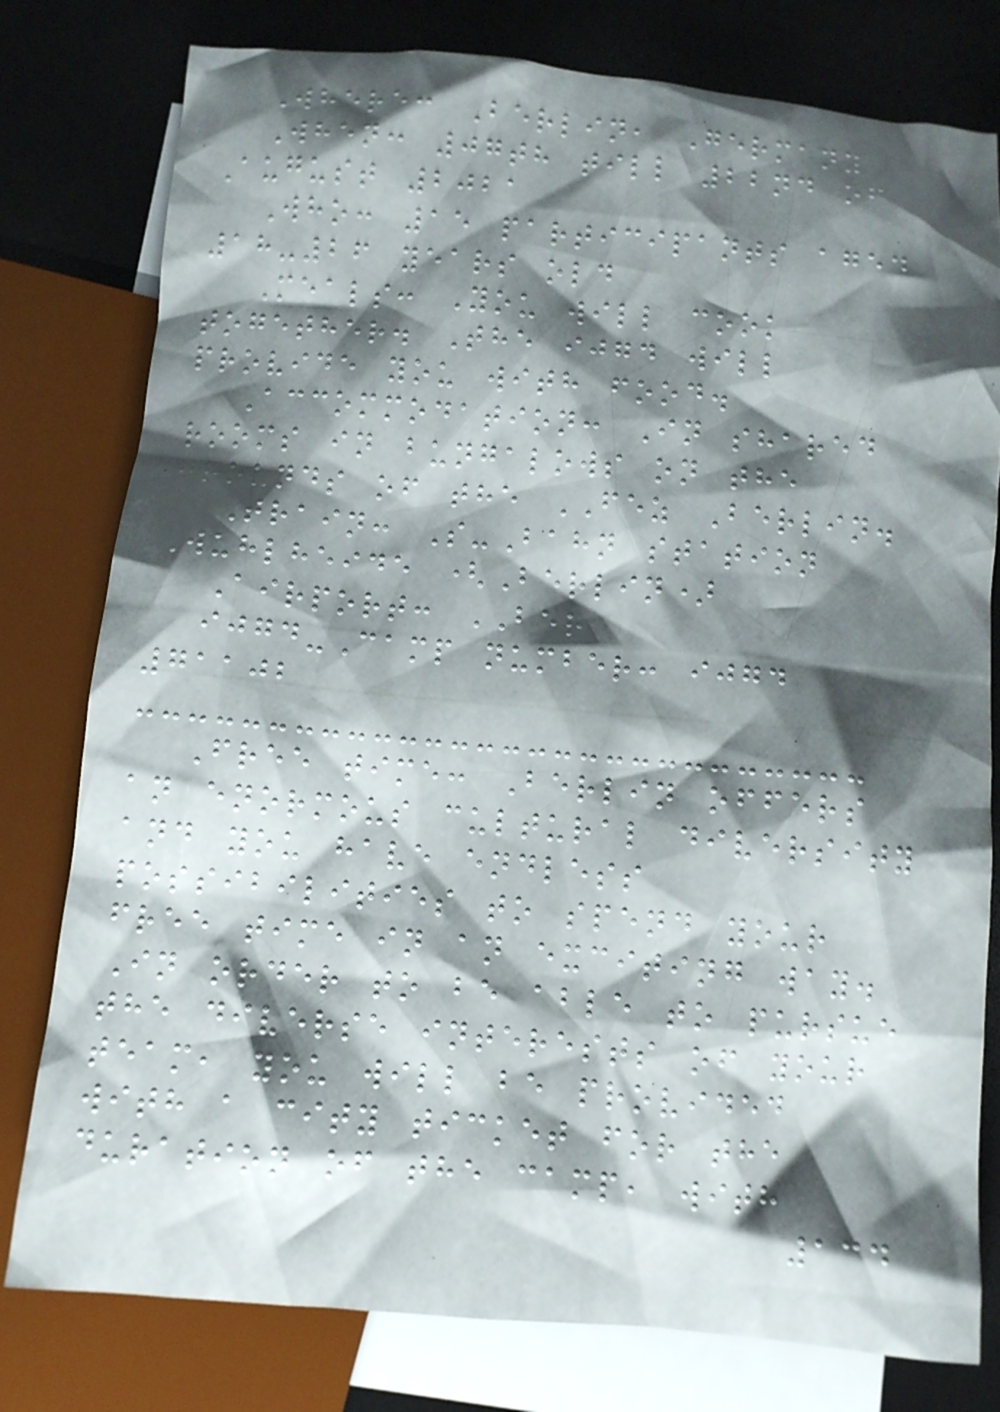Where: Berlin, Germany
When: 07th till 22nd of
August 2021
Who: 15 participants aged
18-26 years old
Meals: You will cook
together. The ijgd will
provide you with food.
Accommodation: In shared
rooms in bungalows on the
grounds of the FEZ Berlin.
Train: S-Bahn station
Wuhlheide (Berlin)
Airport: BER
ijgd-Camp number: ijgd
71102
Free time: Berlin offers
an enormous cultural diversity
and you have endless
possibilities to spend your
free time in an exciting way.
In order to be able to pursue
the diverse interests of your
team, you will be provided
with a city ticket for the
duration of the camp, with
134
